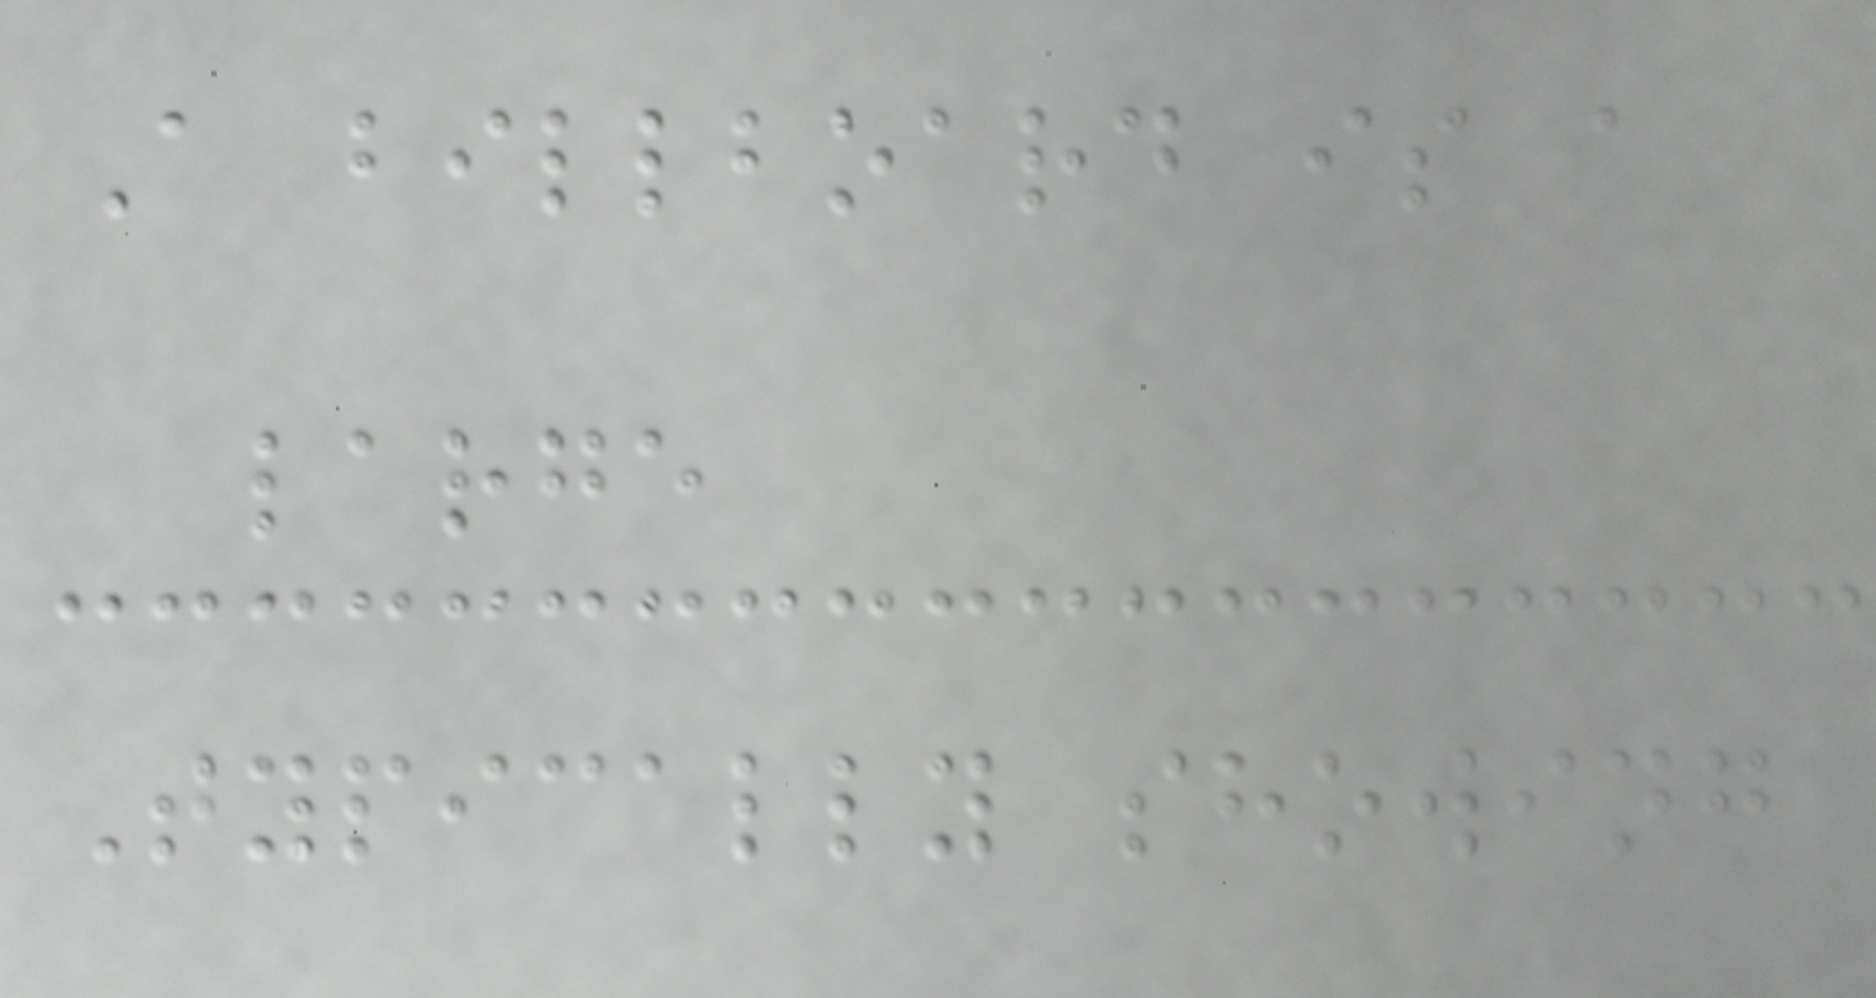A billboard is a
large
Typically showing
